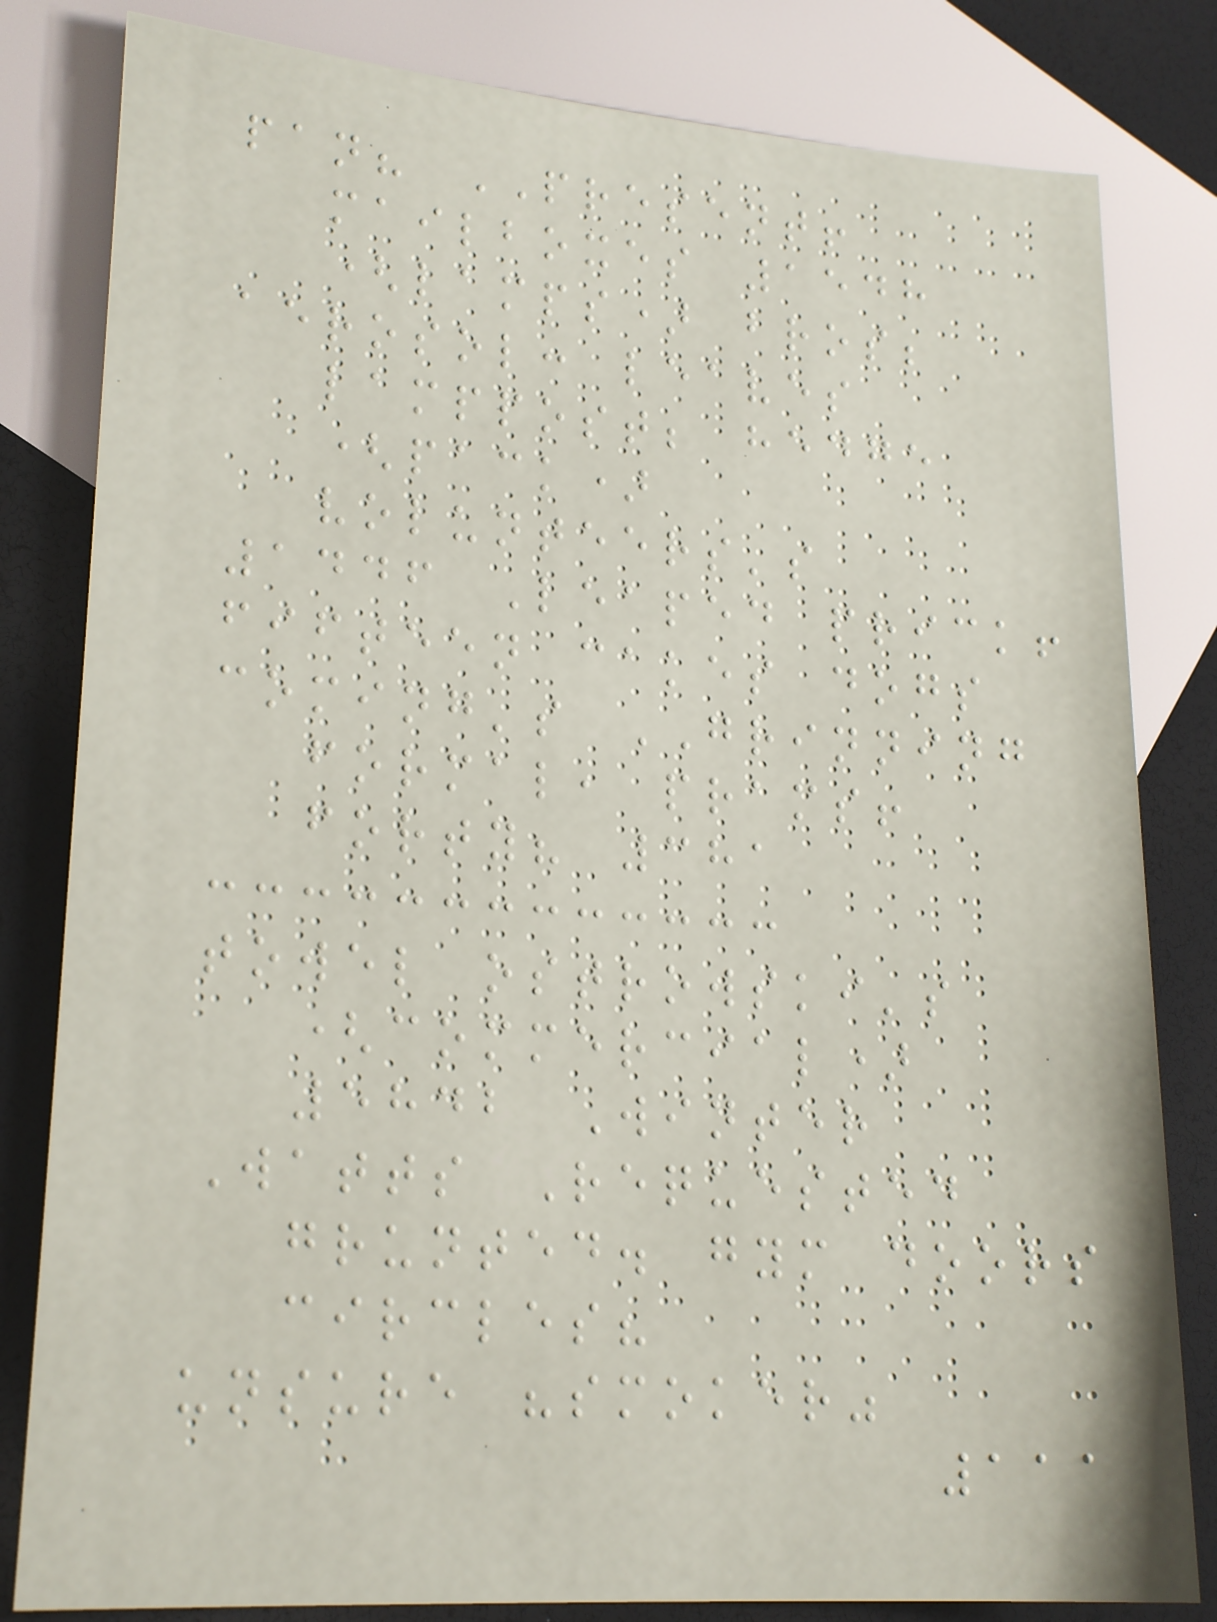pan? PRESENT!
mailboxes 1548
(lamps) bros;
aerosol: leaves
lamppost; hedge
(pack)
volunteers's
1446 Leaped prick!
fifteen cakes dogs
coming's GRINNING
formal, prams!
forty? 381
towel ostrowski's
(commercial)
5842 Winter
Watts Requested
grunted. gym doors
circles?
unsure "smoker"
111
